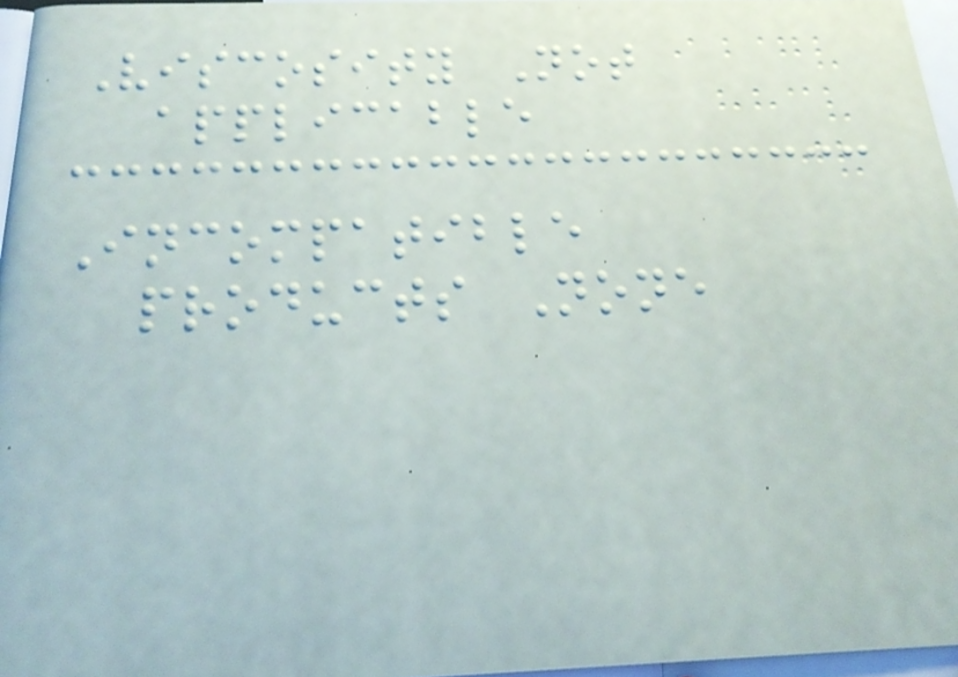Viscosity Not
applicable
Incompatible
products None
